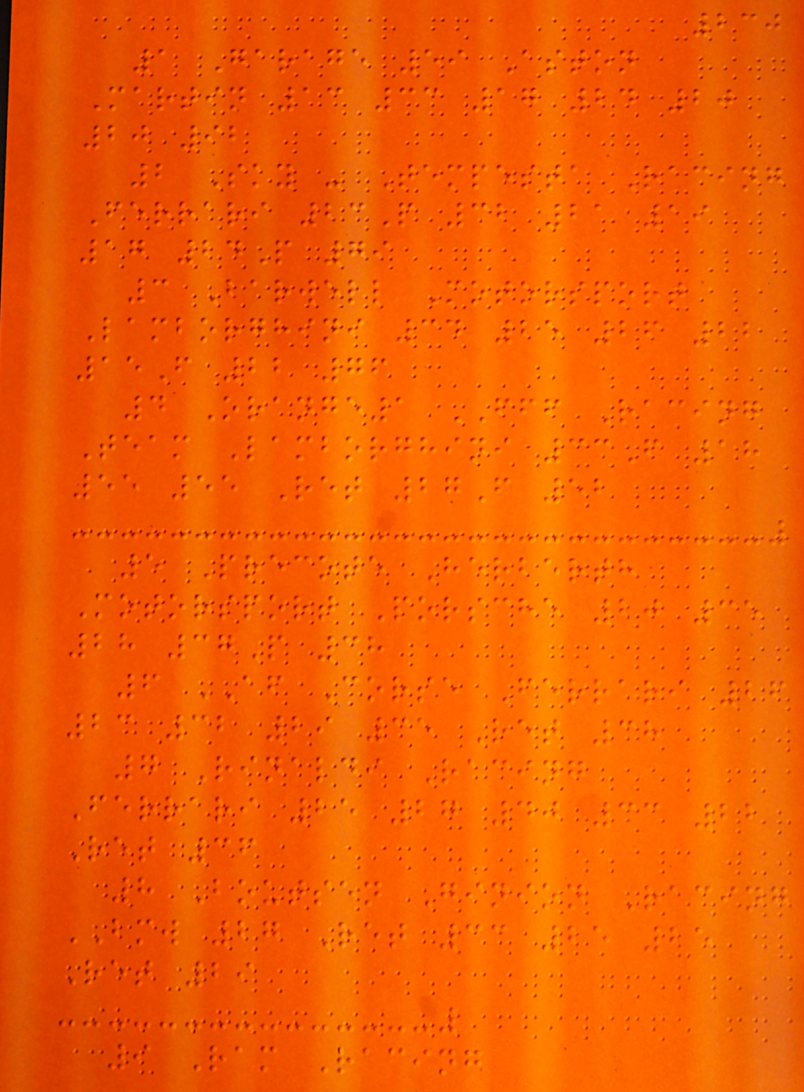230
1 Garage 59 Aston
Martin 13 33 17 24 20
20 92
2 Sky - Tempesta Racing
Ferrari 23P 32 21 19
17 24P 79
3 Barwell Motorsport
Lamborghini 34 25 26 22
15F 22 76
4 Orange1 FFF Racing
Team Lamborghini 33F 18
55 55 Ret 27F 52
5 Precote Herberth
Motorsport Porsche 20 35
28 37P 38
6 AF Corse Ferrari 26
23 32 29 35 Ret 38
7 Rinaldi Racing
Ferrari 25 27 40 33 22
Ret 36
8 Boutsen Ginion Racing
BMW 27 Ret 33 25 25
Ret 29
9 Ram Racing
